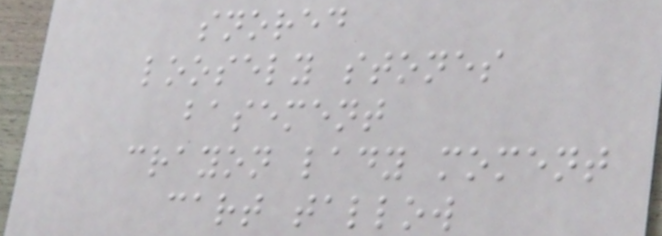snored
loosely stones
basement
crayon lady moment
cart tallow
